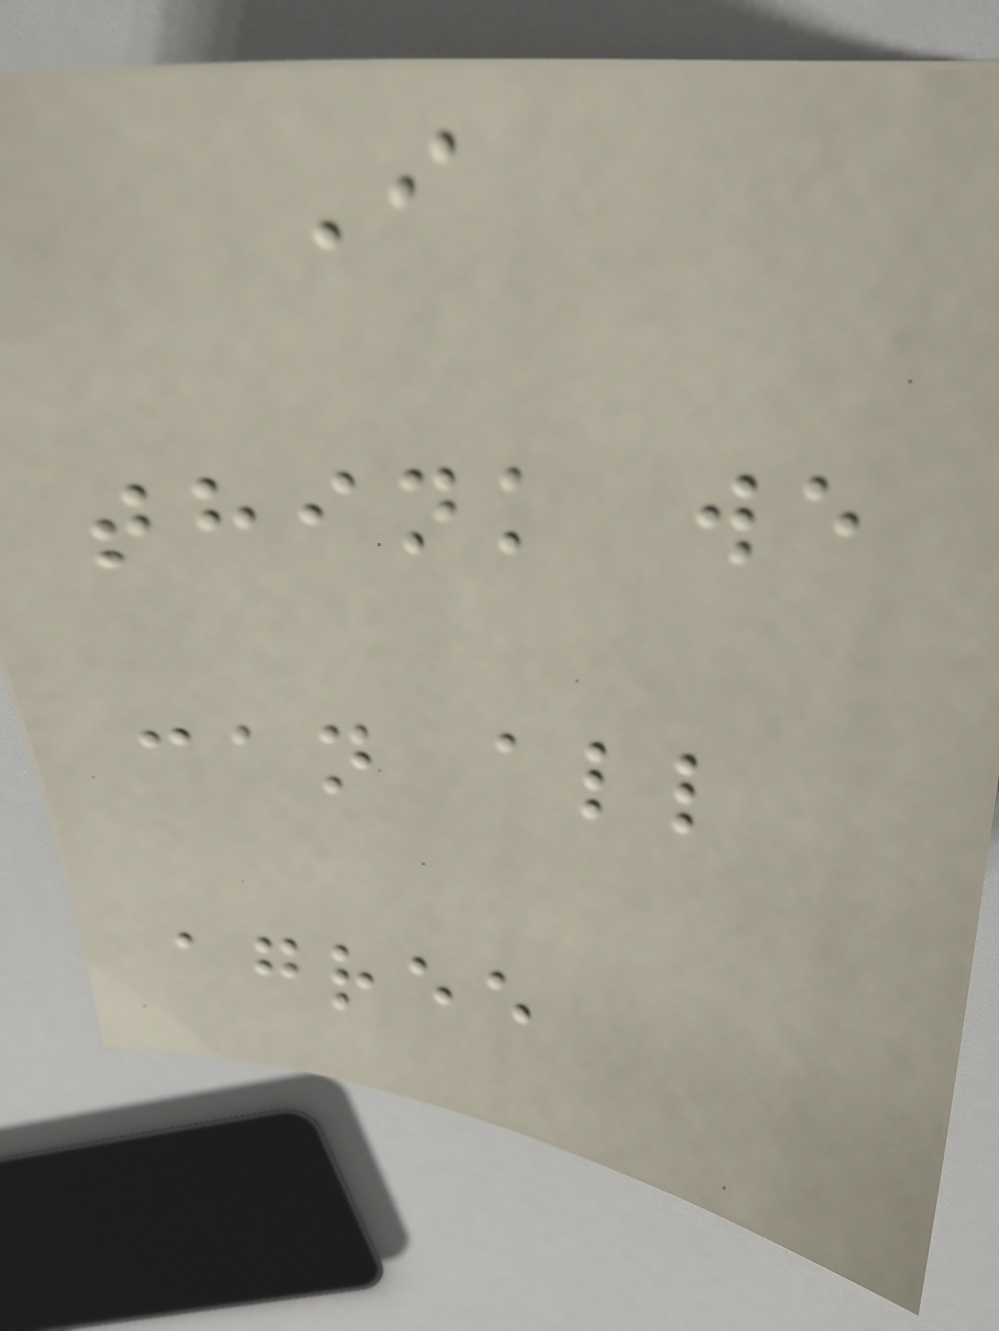I
think we
can all
agree
